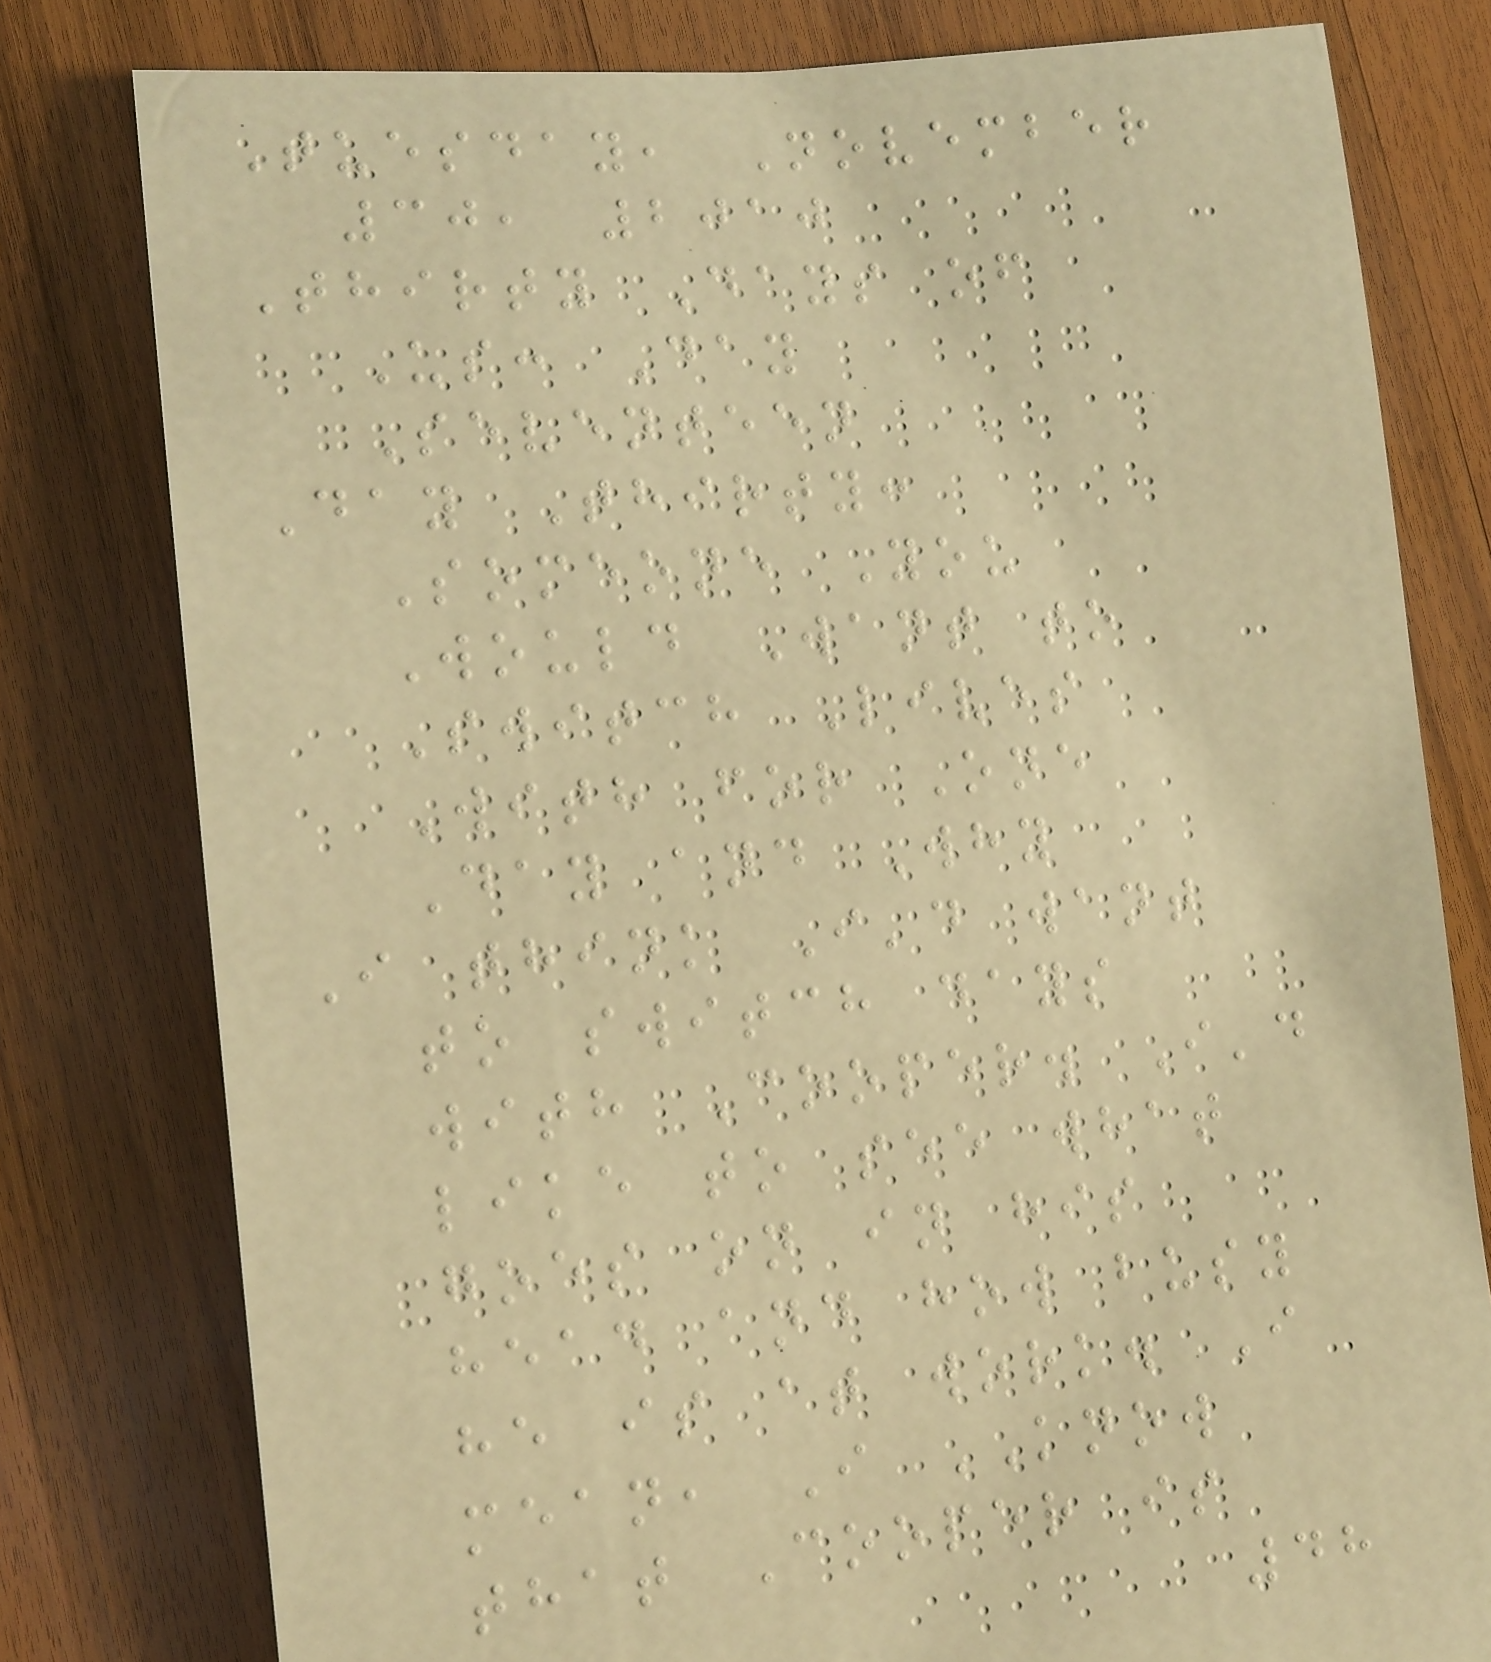Tuesday, November
30, 2010
Thirty Days of
Us: Day
Seventeen
Day Thirty:
Someone You
Would Want to
Switch Lives
With for One
Day and Why
I think I'd want
to switch days
with Cooper. I'd
like to see what
goes on in his
head and how busy
he is at work. I
mean, I KNOW
that Cooper is
48
